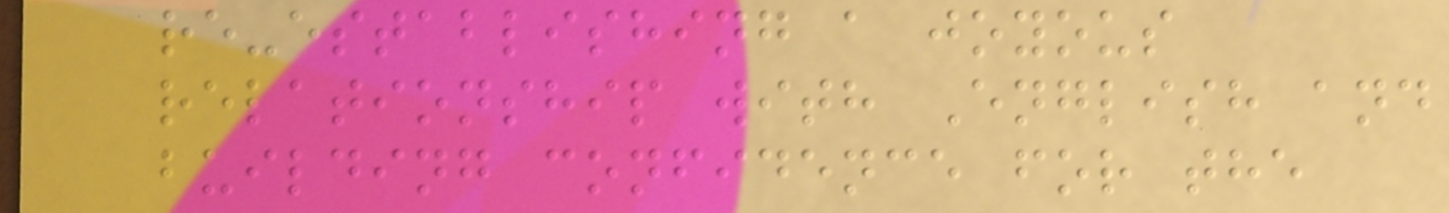re-establishing a joyous
relationship with English and
building confidence for the
